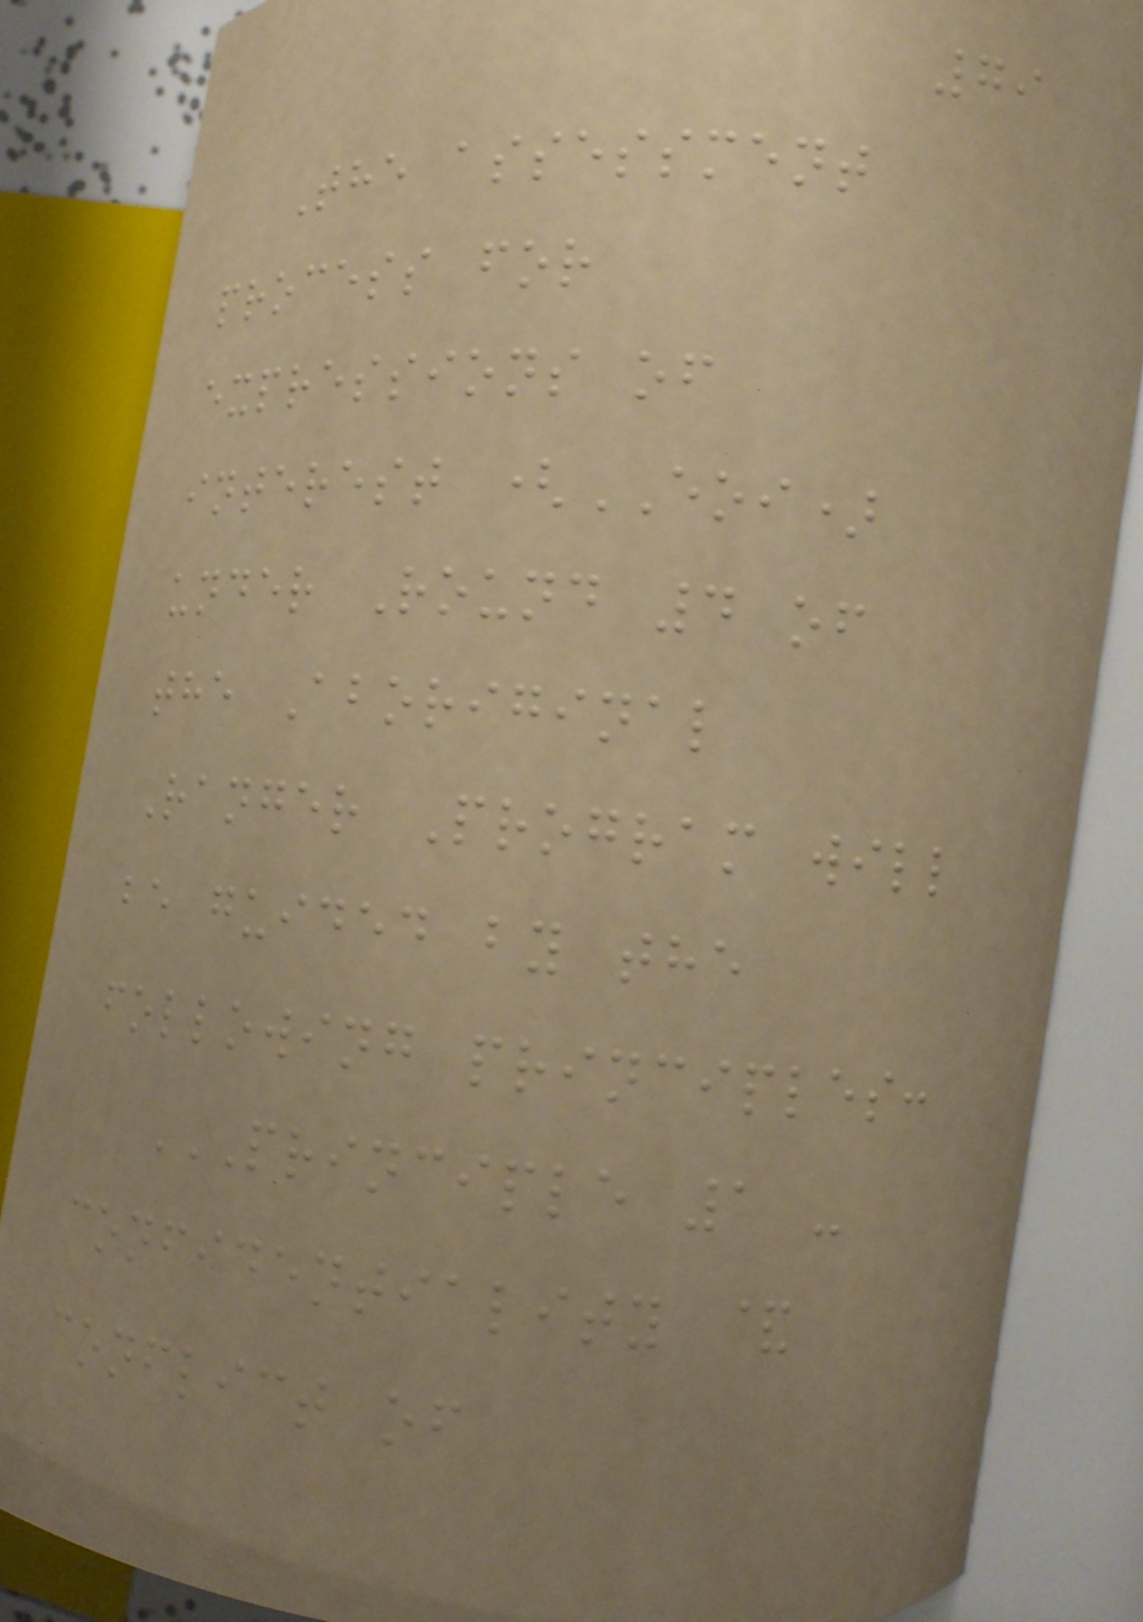79
The assessment
process for
expressions of
interest (EOI)
under Round 4 of
the Aboriginal
Ranger Program will
be guided by the
following principles:
PRINCIPLE 1 -
CONFIDENTIALITY &
CONFLICT OF
